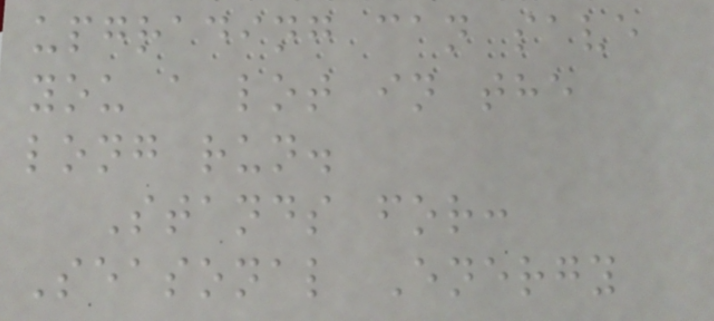upgrading can save
you a lot in the
long run.
Stands for:
Seasonal Energy
